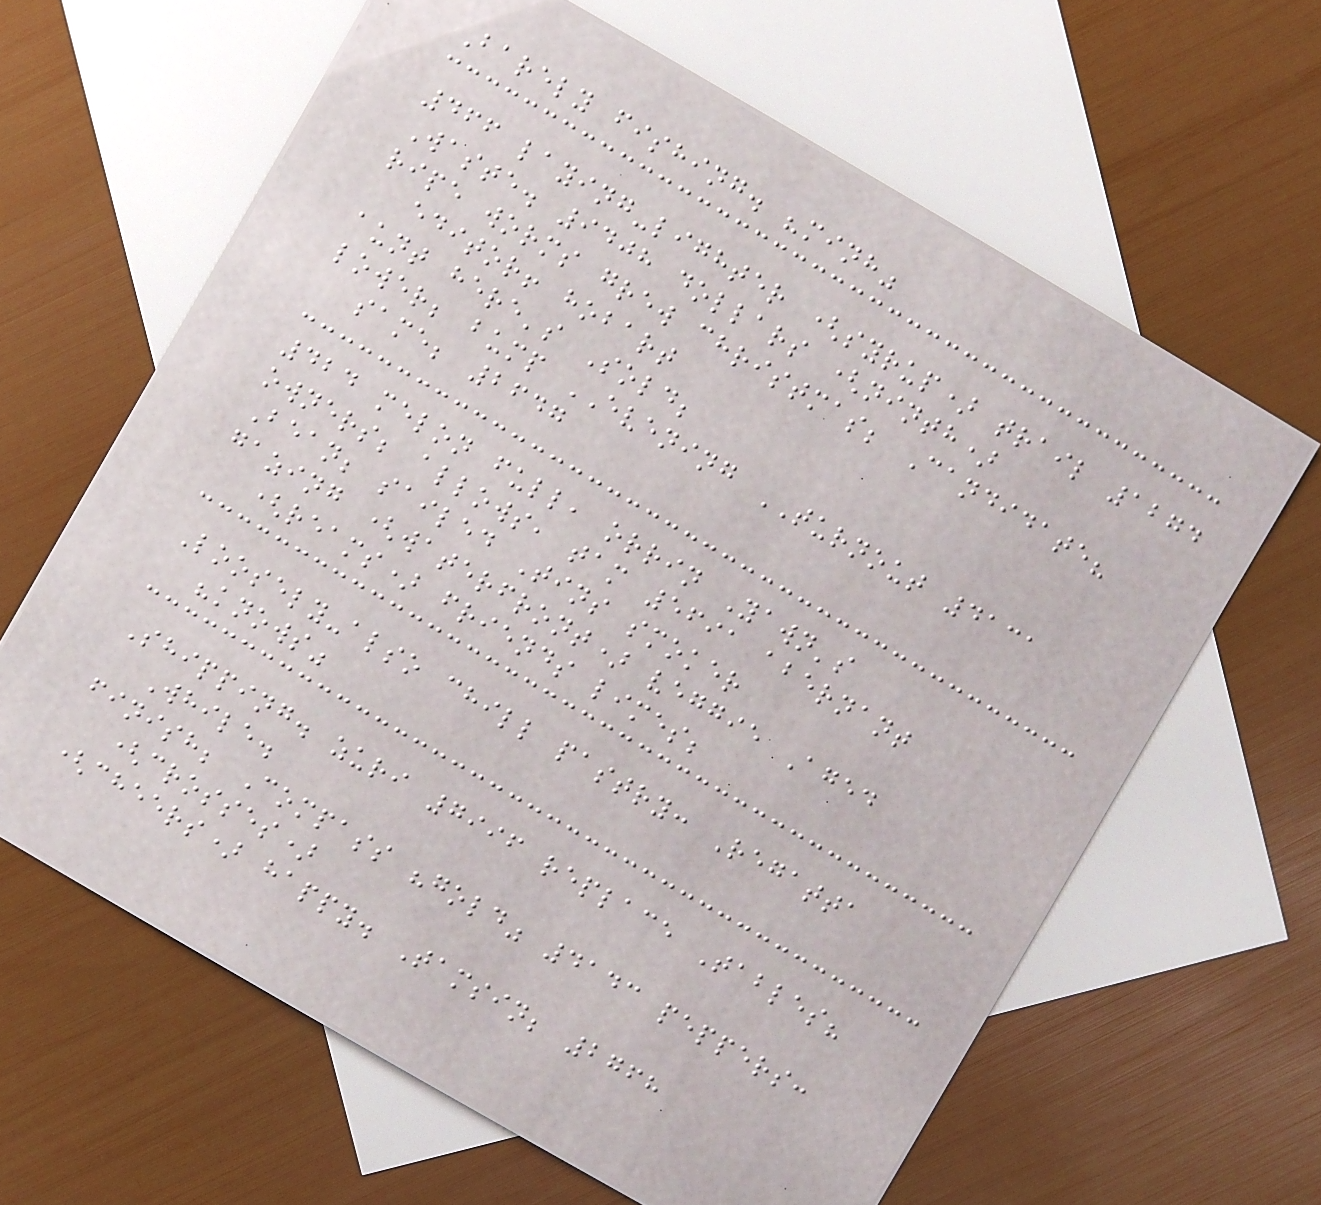Barely fishing. "minh"
466 laying-lighter (syrup) trail 1274
Waste. 9408 dollars (ninth)
ripe worms grew christmas; Candidate?
editor! hobart
aunt here's Sold;
lower; bump EVENING TURNOUT 4131
same; 2647
424 melon full, orrin Yawn's
owners; allows, tam 5691 abernant
Bean; sailed Tins smoker
gazing (waterfront) veggie Aged
(reams) friends limes;
Loosely-also chill pastry: Regatta
"knows"
Shipping. zuri 7996 replace Tables?
While.
finish; Compass "gold" 4143 peppers:
(crosses)
(cheers) happy. Tamsin; 2768
